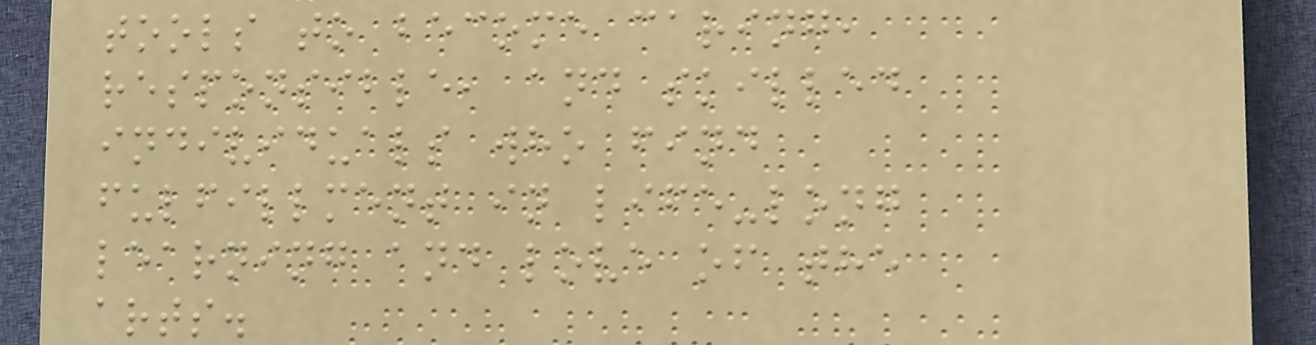tools to become caring,
responsible, and skilled
individuals who find
fulfillment in life-long
learning and love of the
arts.
